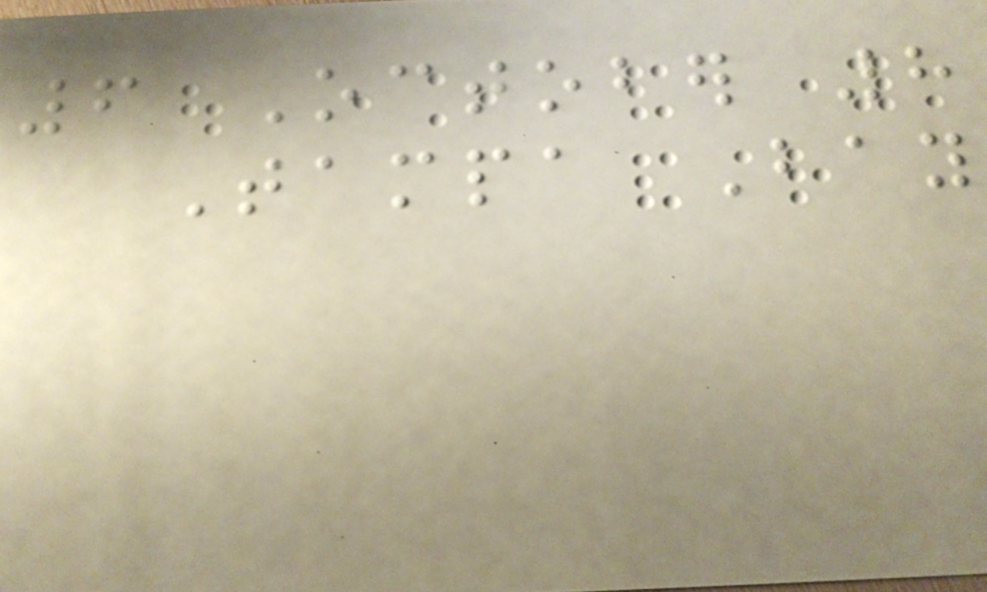6 October 8
Tampa Bay
